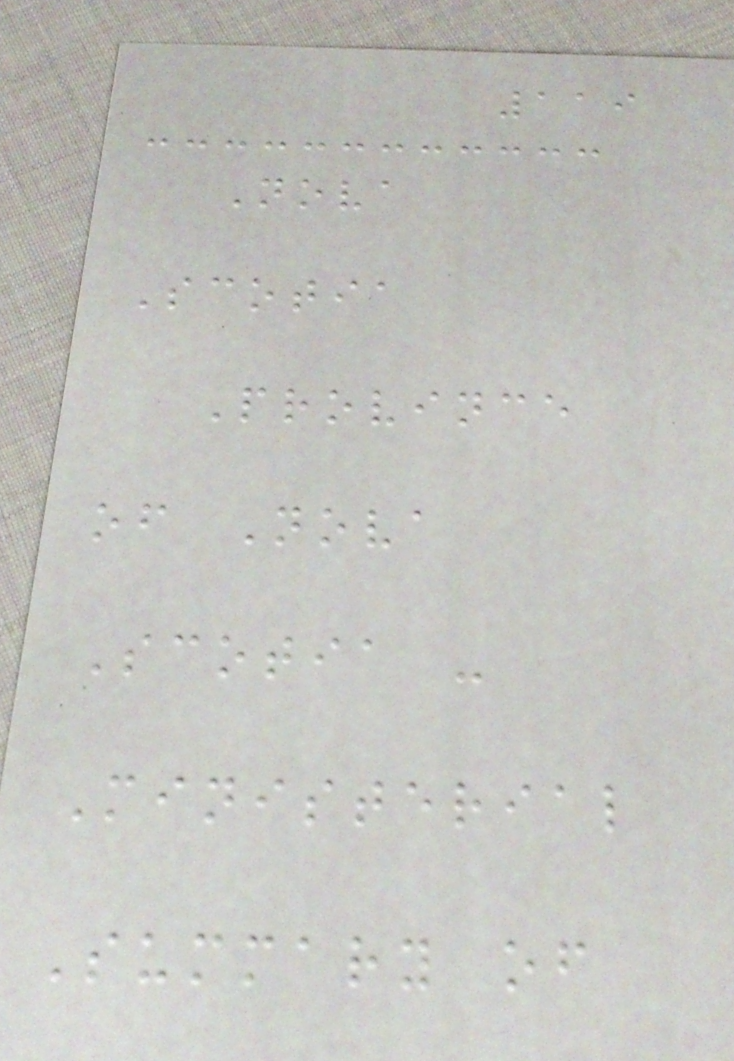119
Nova
Scotia
Province
of Nova
Scotia -
Ministerial
Summary of
